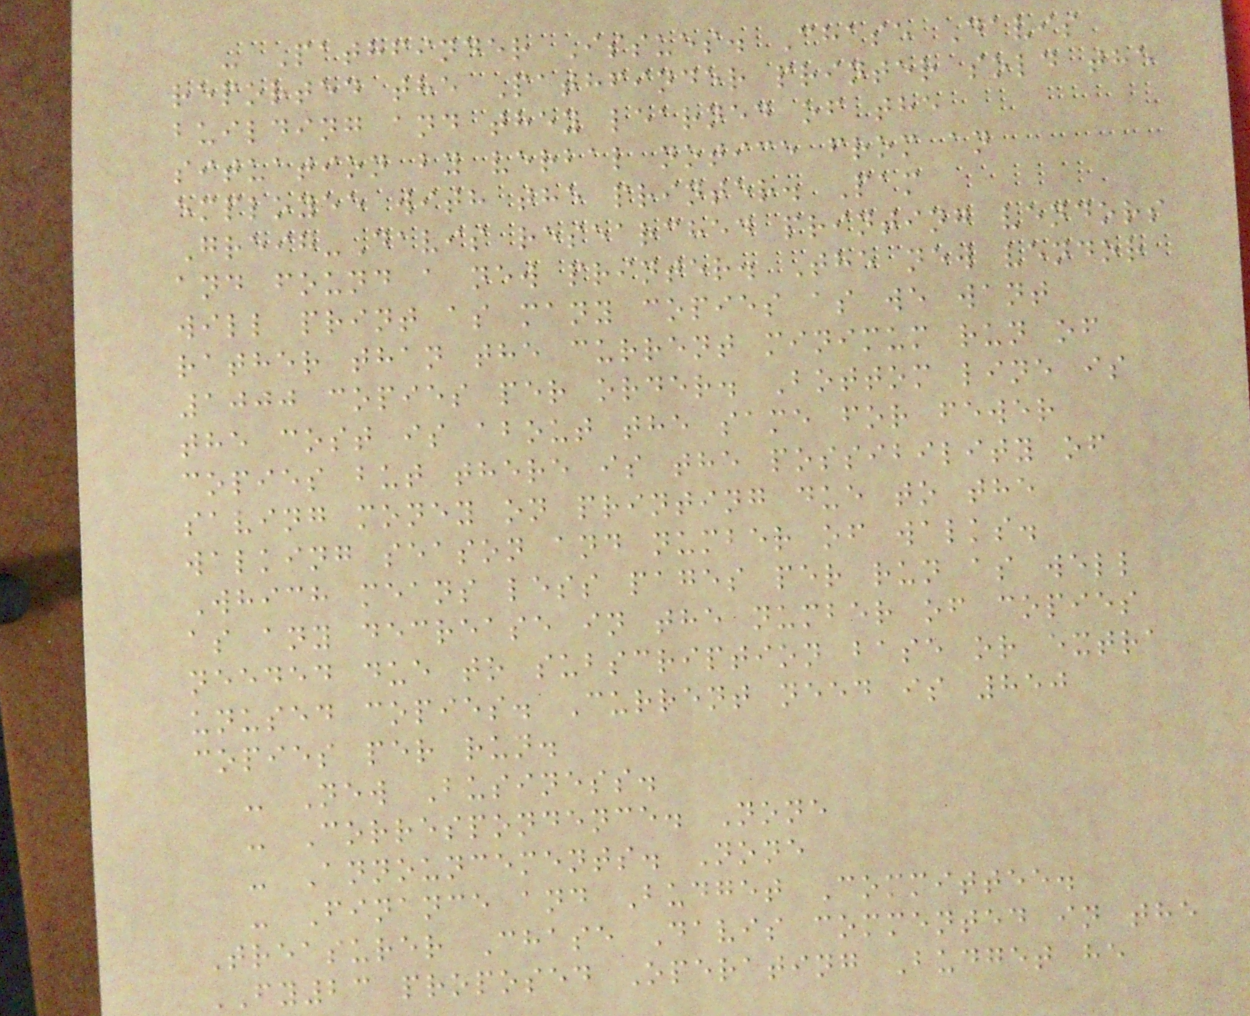- Pathfinder Issues. Chase Davis
reported the Pathfinder printer sold the
building and they learned of the
situation by verbal notice from an
employee with the printer. Pam
Greig-Davis researched printing vendors
and found a new printer. The new vendor
will print as many copies as we want
rather than the current minimum run of
1000 copies per order. Bottom line is
the cost is about the same for fewer
copies but there is the possibility of
saving money on printing due to the
walking season and number of walks.
Which means less pages per run as well
as any decrease in the number of copies
needed due to subscription base or extra
unused copies. Current need is 850
copies per run.
- New Business.
- Correspondence. None
- Announcements. None
- Finance and Budget Committee.
Treasurer Chase Davis commented in the
FY23 proposed Operating Budget he
